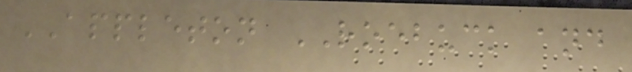APPLETON ROEBUCK and
